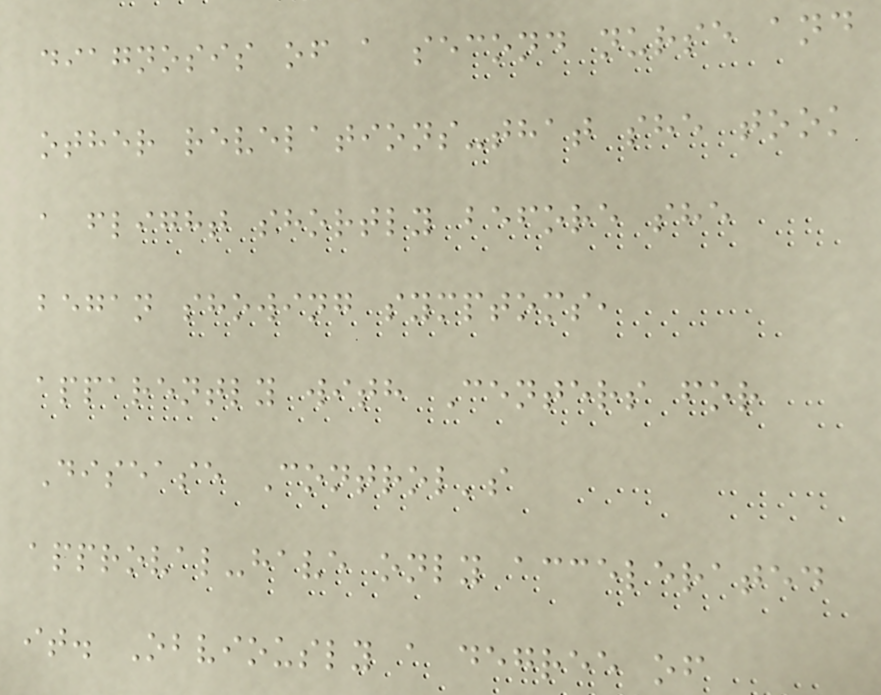diagnosis of a second nurse and
other revelations-that she took
a flight shortly before she
began showing symptoms,
apparently with Centers for
Disease Control's
approval-have only accelerated
it. Obviously a degree of
